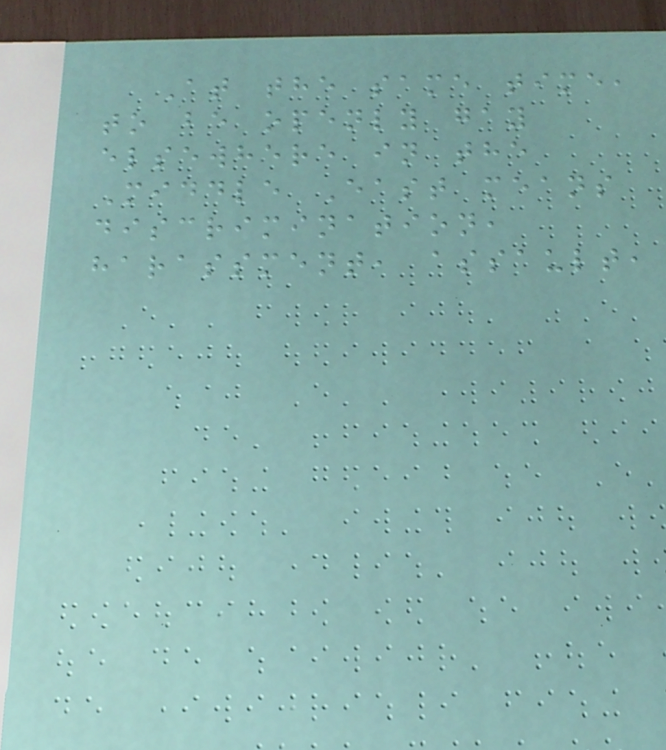At the same time,
to be openly gay
elsewhere in the
Middle East means
discrimination,
harassment, assault,
